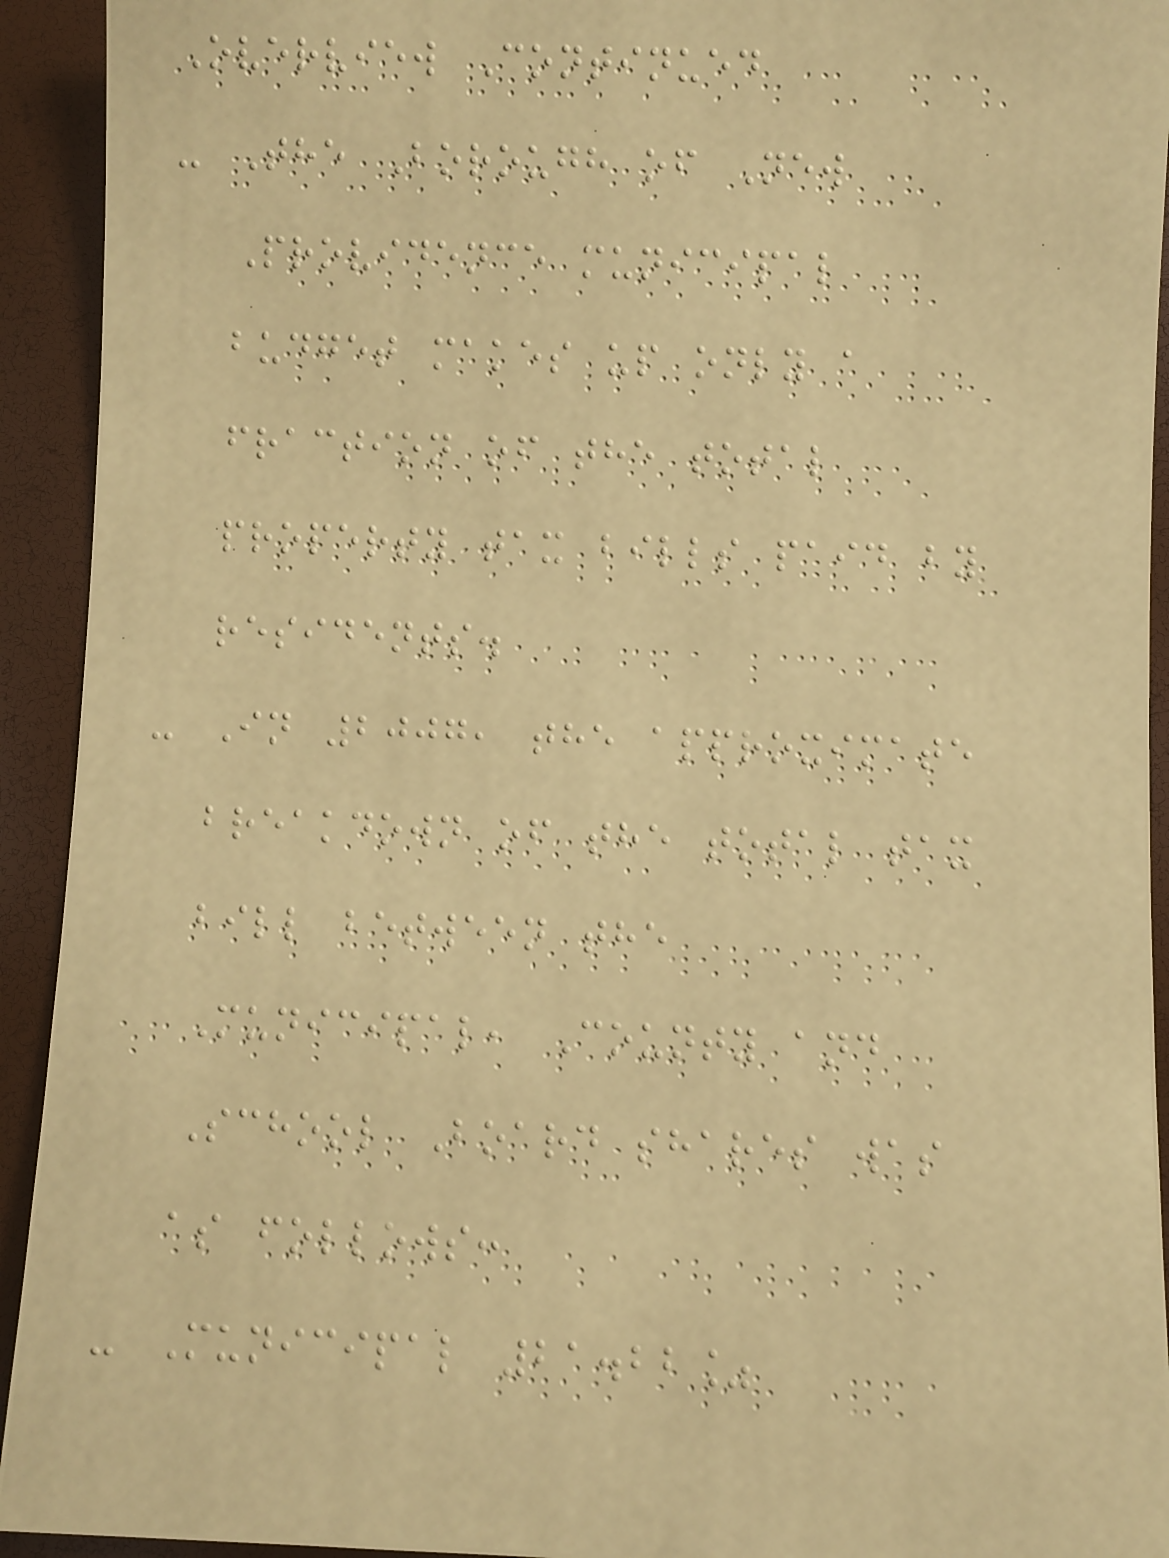Overview Continued
- The Borough of New
Providence municipal
budget makes up only a
fraction of the total
property tax bills paid by
residents.
- In 2007, the approximate
breakdown of the total tax
bill between the
Municipal, County and
School Board shares was
as follows:
- Municipal 21.22%
